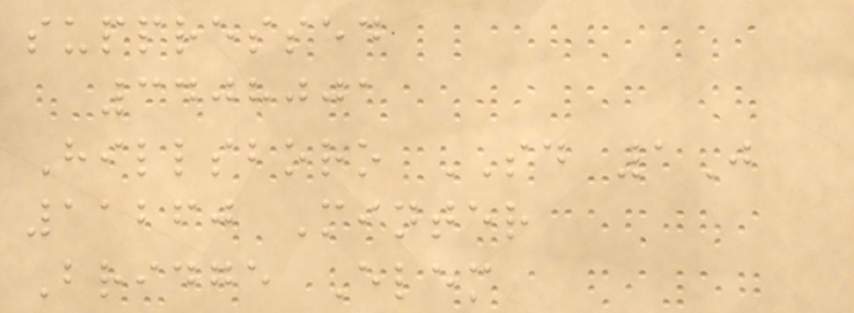suppressed
3408001
Hillsboro SD 1J
11260 Minter
Bridge Elem
